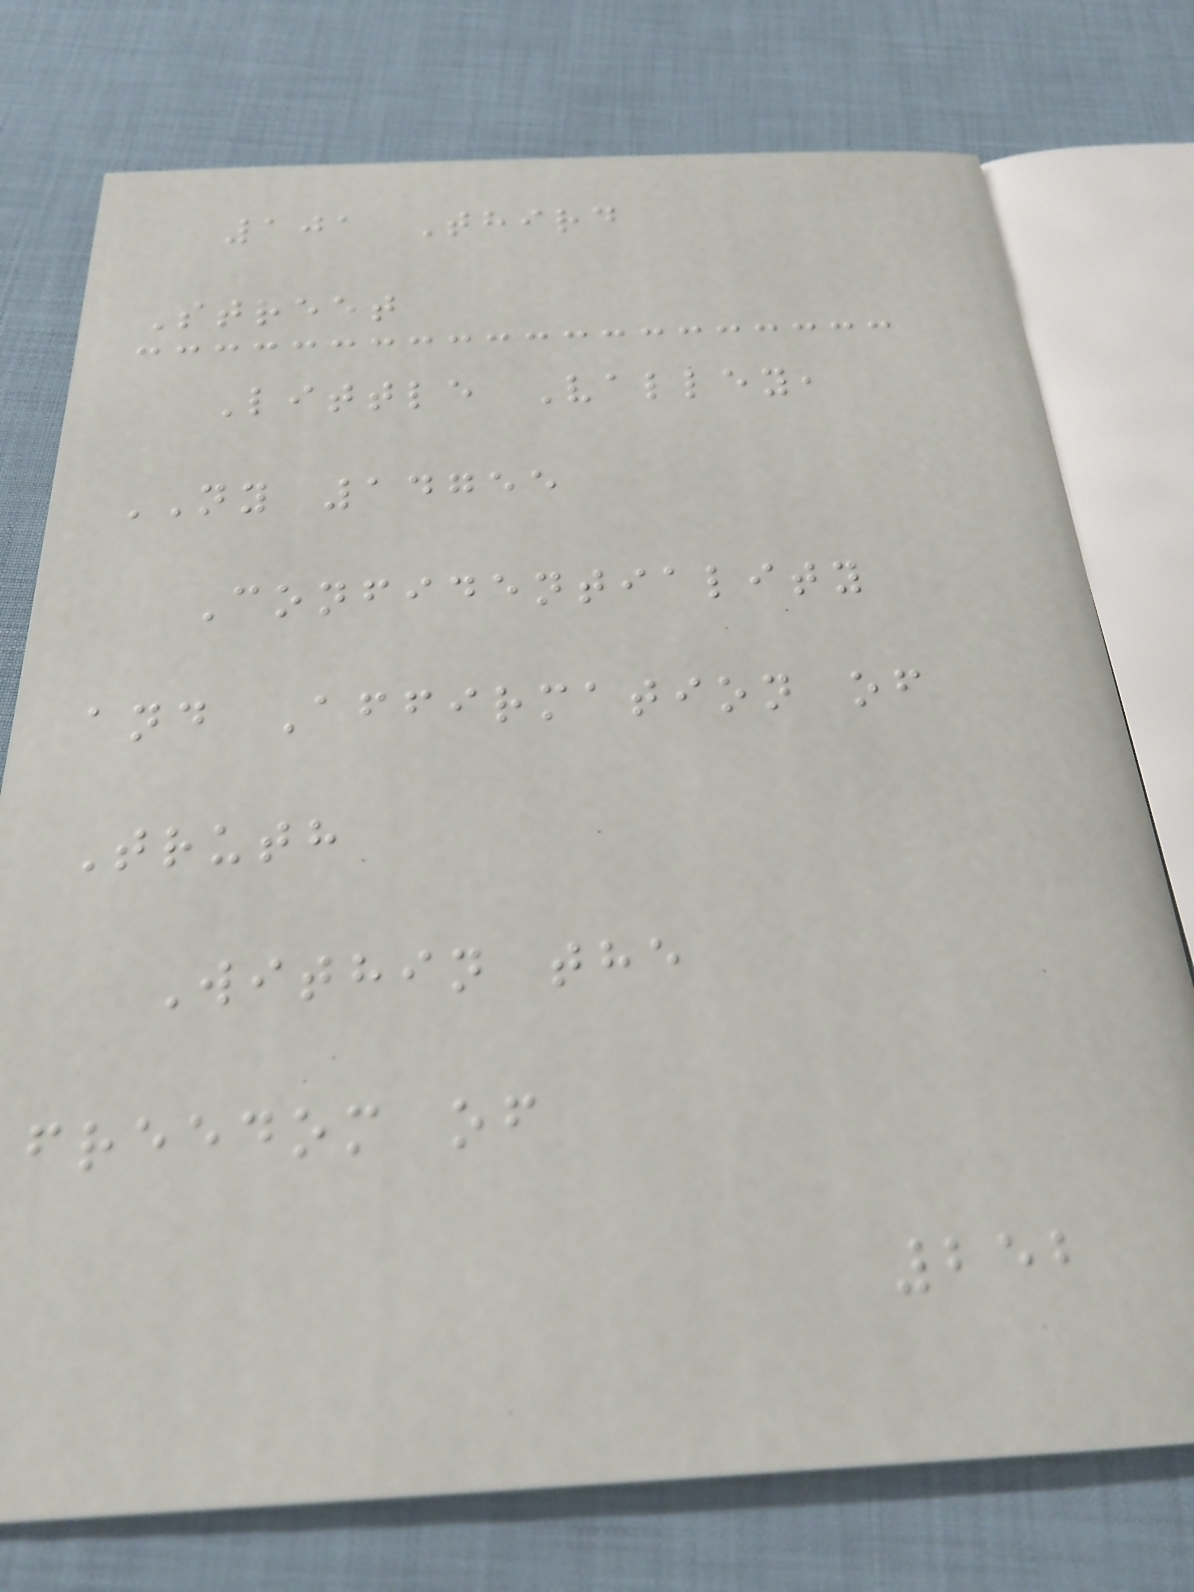101 Third
Street
Little Valley,
NY 14755
Confidentiality
and Affirmation of
Truth
Within the
freedom of
252
